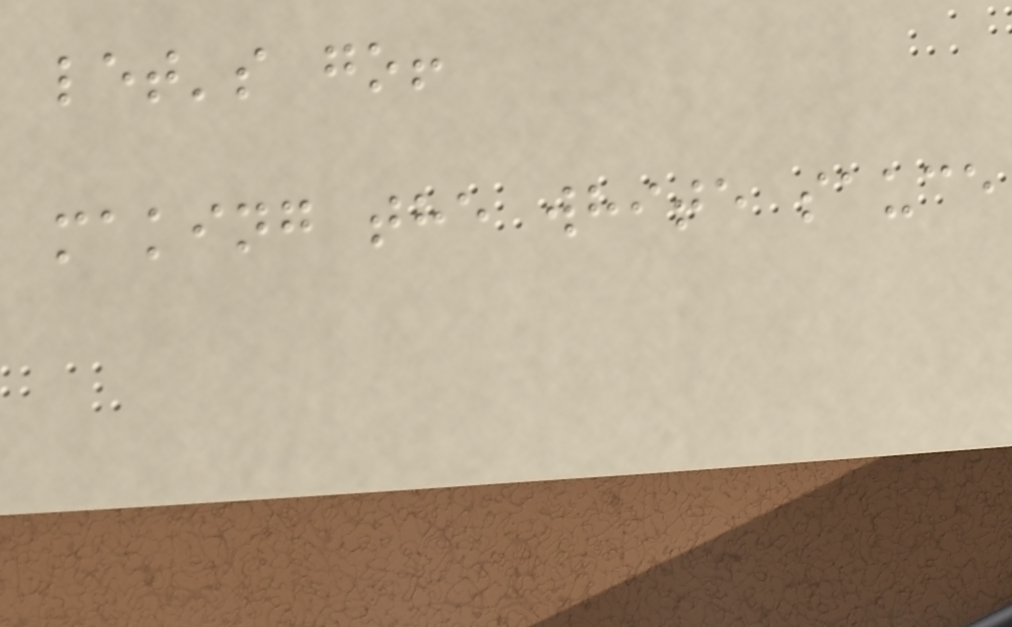let's go!
making the white sauce
